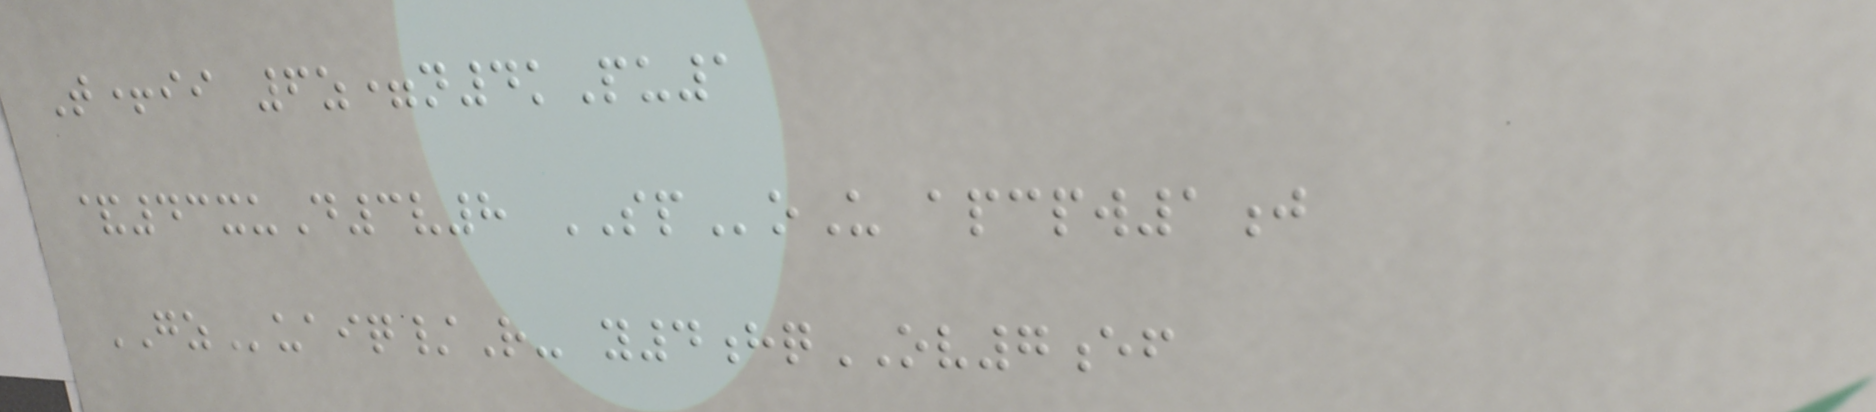T+ii 6z=n4kPu1
&43xuD3v8 SPoU apcpw1j
GZuaiq/R- y4hqOV7ef
